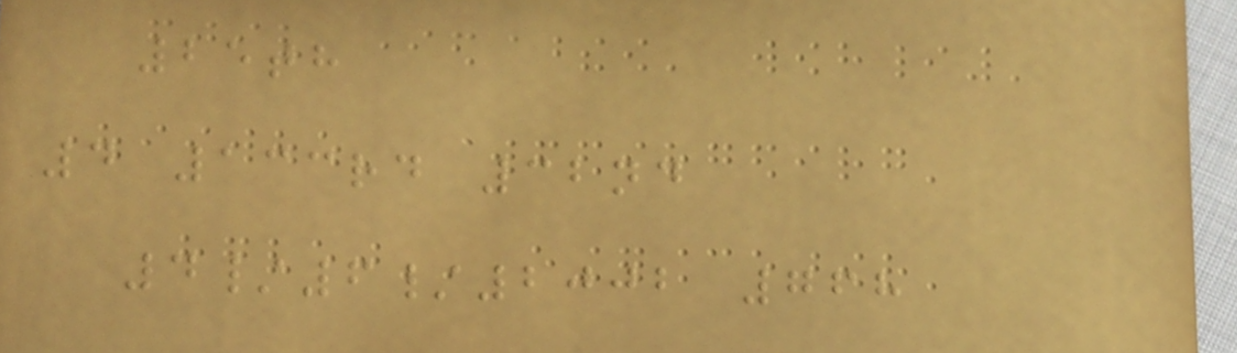25th
4 133rd 32nd
4/6/2002 768
